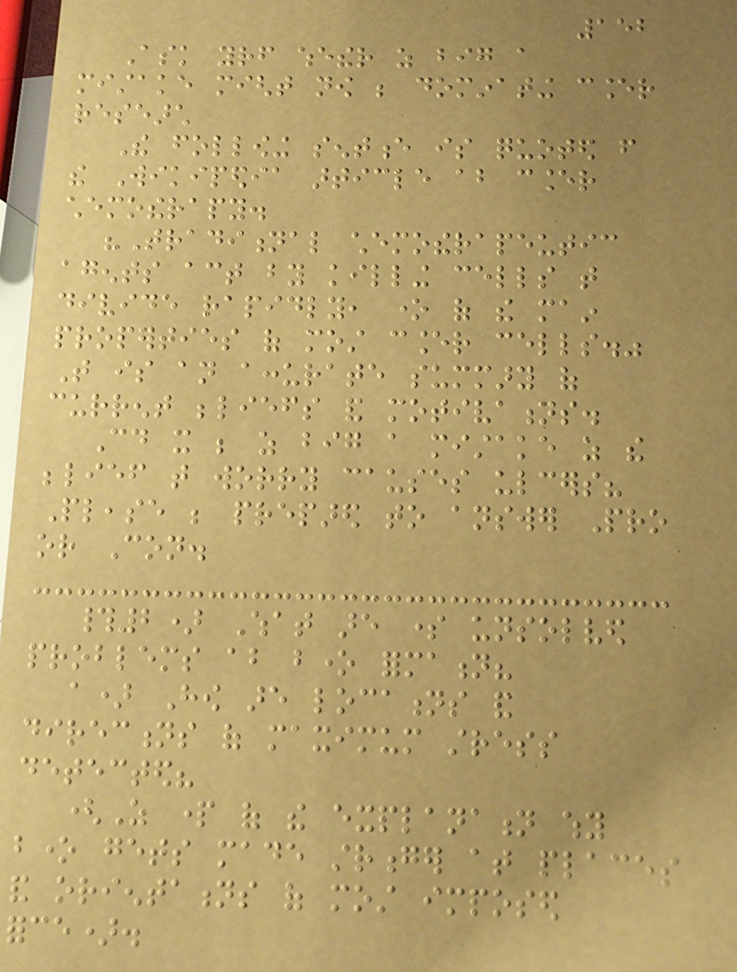152
Ask yourself whether as big a
mistake might now be dominating cancer
research
The following sentence is quoted from
the Wikipedia article about cancer
chemotherapy.
"Traditional chemotherapeutic
agents act by killing cells that
divide rapidly, one of the main
properties of most cancer cells."
That is an accurate summary of
current beliefs and motivations.
Could it be as big a mistake as the
belief that worry causes ulcers?
Please be prepared to answer Pro
or Con.
#2) What are some unsolved
problems about bone formation?
a) How are locations and
directions of maximum stress
detected?
(As part of the explanation why
bone gets made stronger at places
and orientations of most imposed
force).
